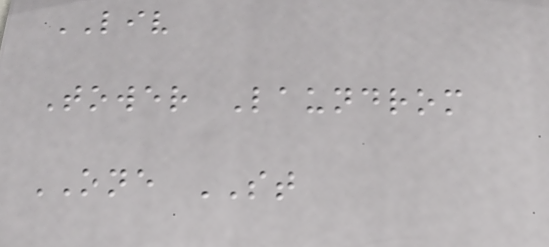LIV
Tower Laundrom
ONE ST
